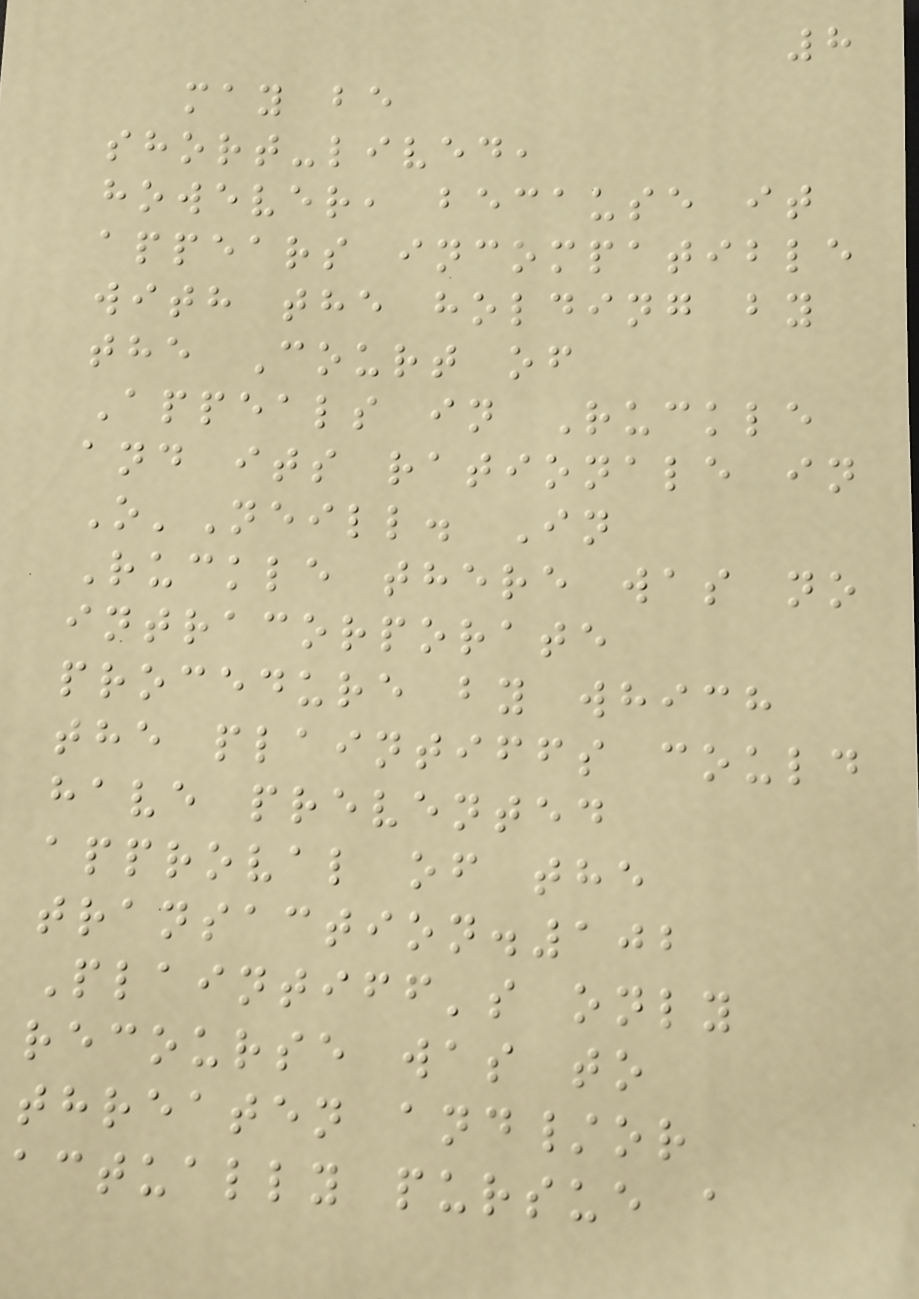8
may be
short-lived,
however, because it
appears incompatible
with the holding by
the Court of
Appeals in Ruckle
and its rationale in
O'Neill. In
Ruckle there was no
intracorporate
procedure by which
the plaintiffs could
have prevented
approval of the
transaction.102
Plaintiff's only
recourse was to
threaten and/or
actually pursue a
